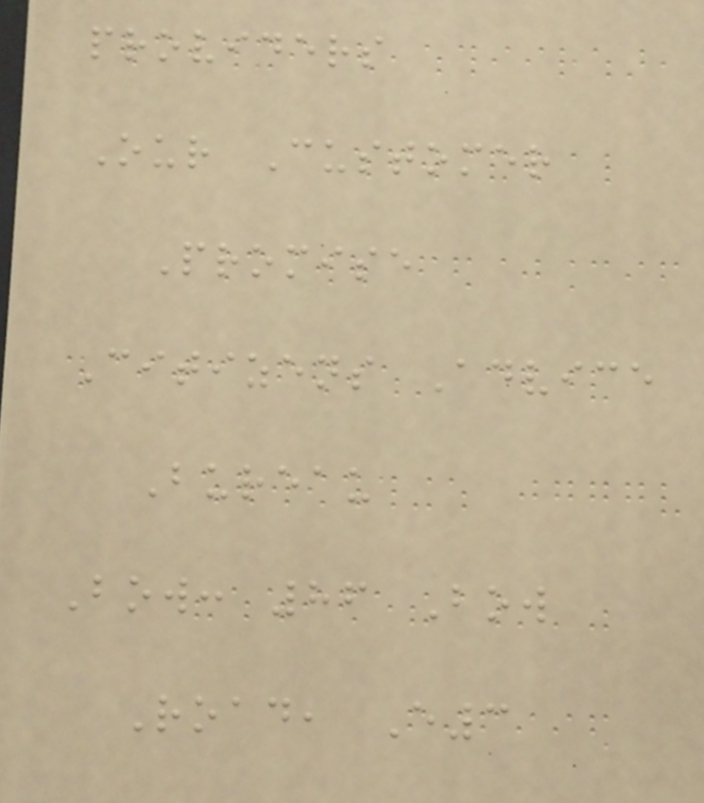providers
Our Customer
Promise
Citizens Advice
Bureau
Bow: 86 Bow
Road, E3
